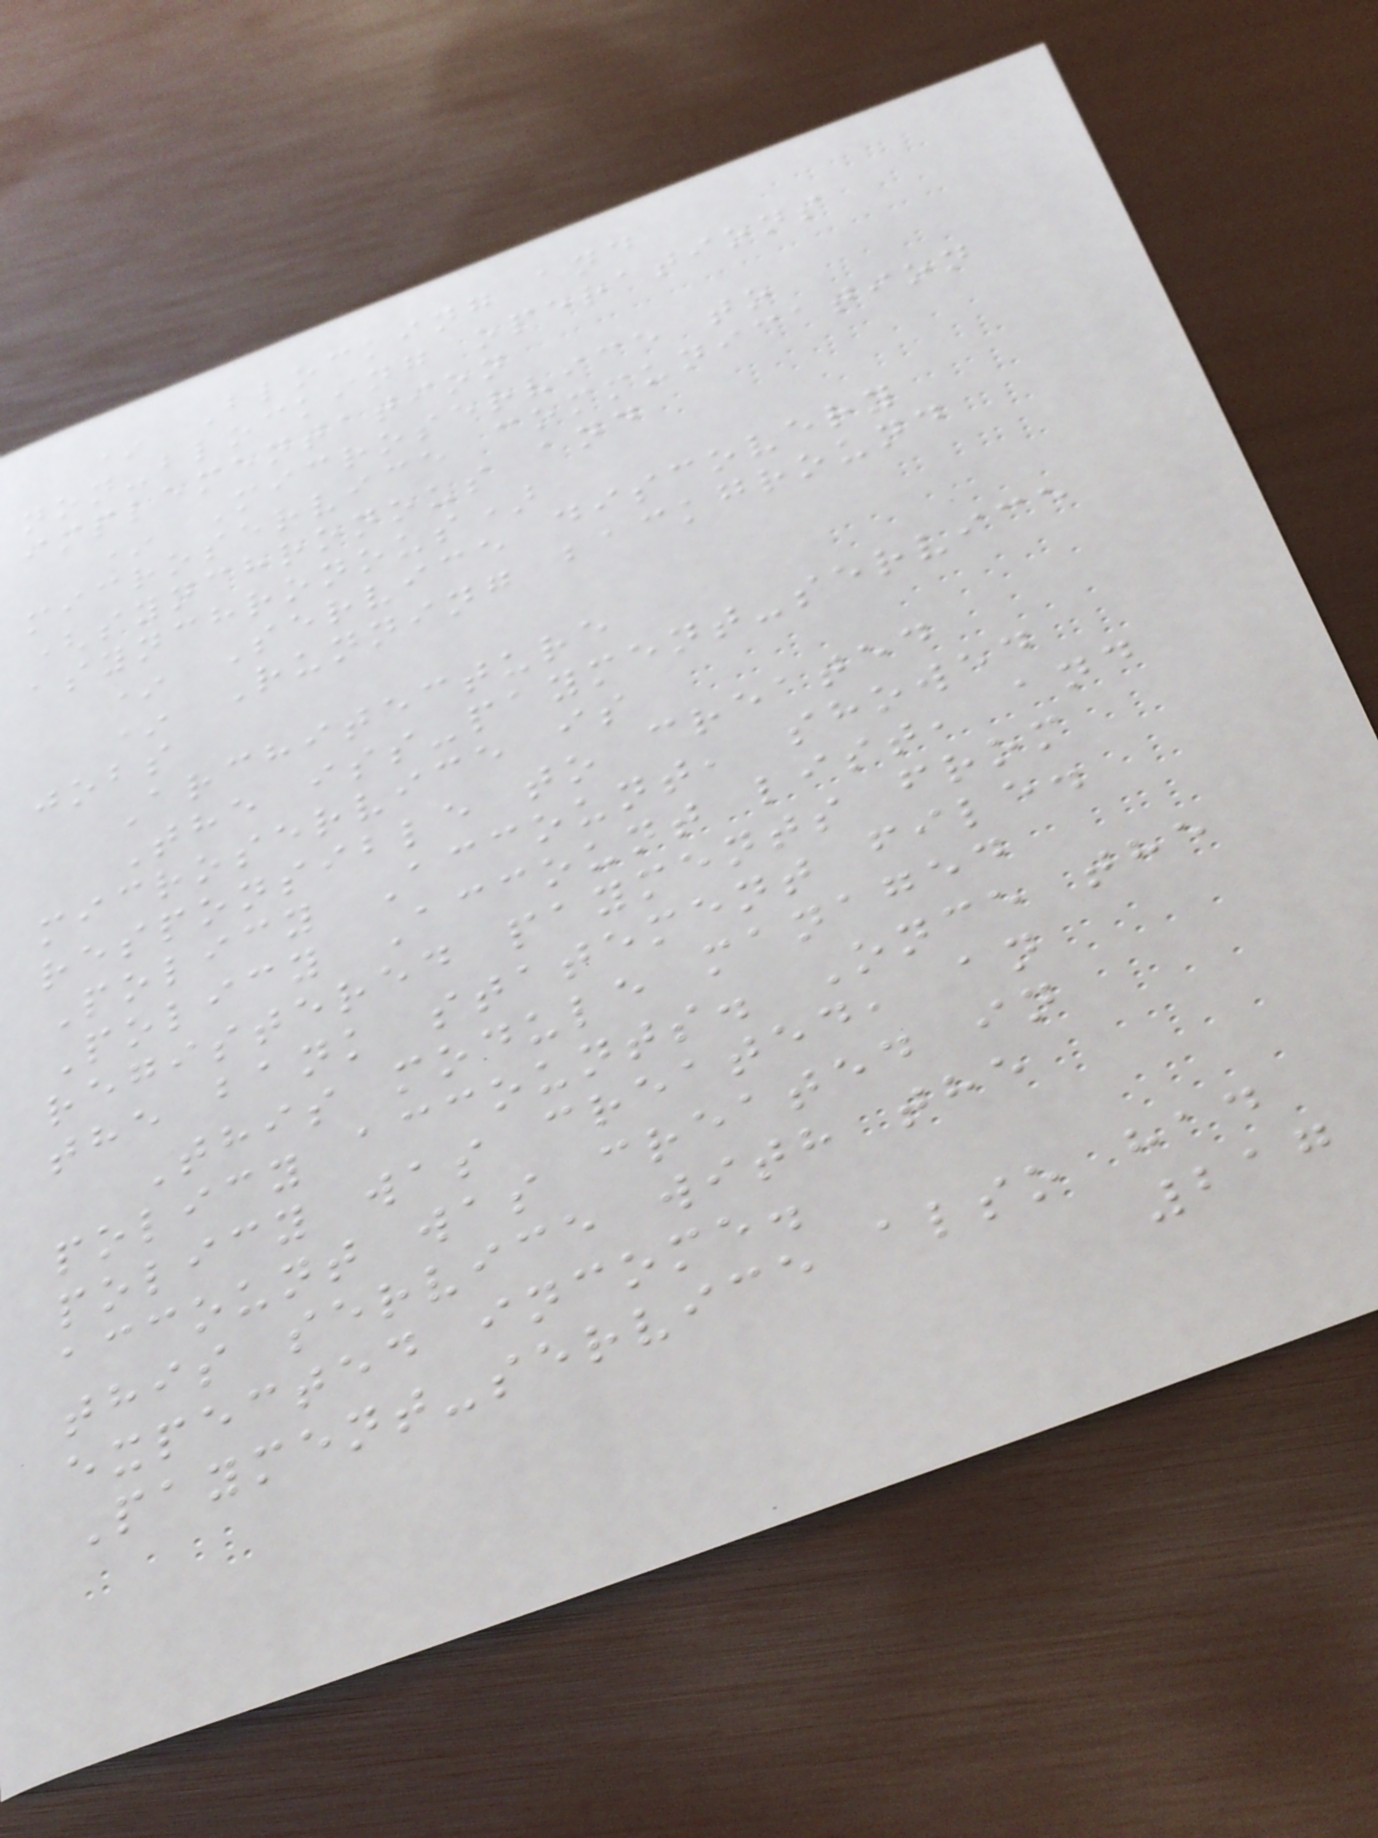* Blocking and
non-blocking operations
implementation
* Microservice to
microservice communication
(synchronous and
asynchronous)
* Service discovery
* Running background
jobs
Architecture
The iss-payment-service
microservice is
responsible to created
Policy Account, showed
Policy Account list, and
registered payments from
the bank statement file.
This module managed
policy accounts. Once the
policy was created, an
account was created in
this service with the
expected income.
Payment-service also had
217
